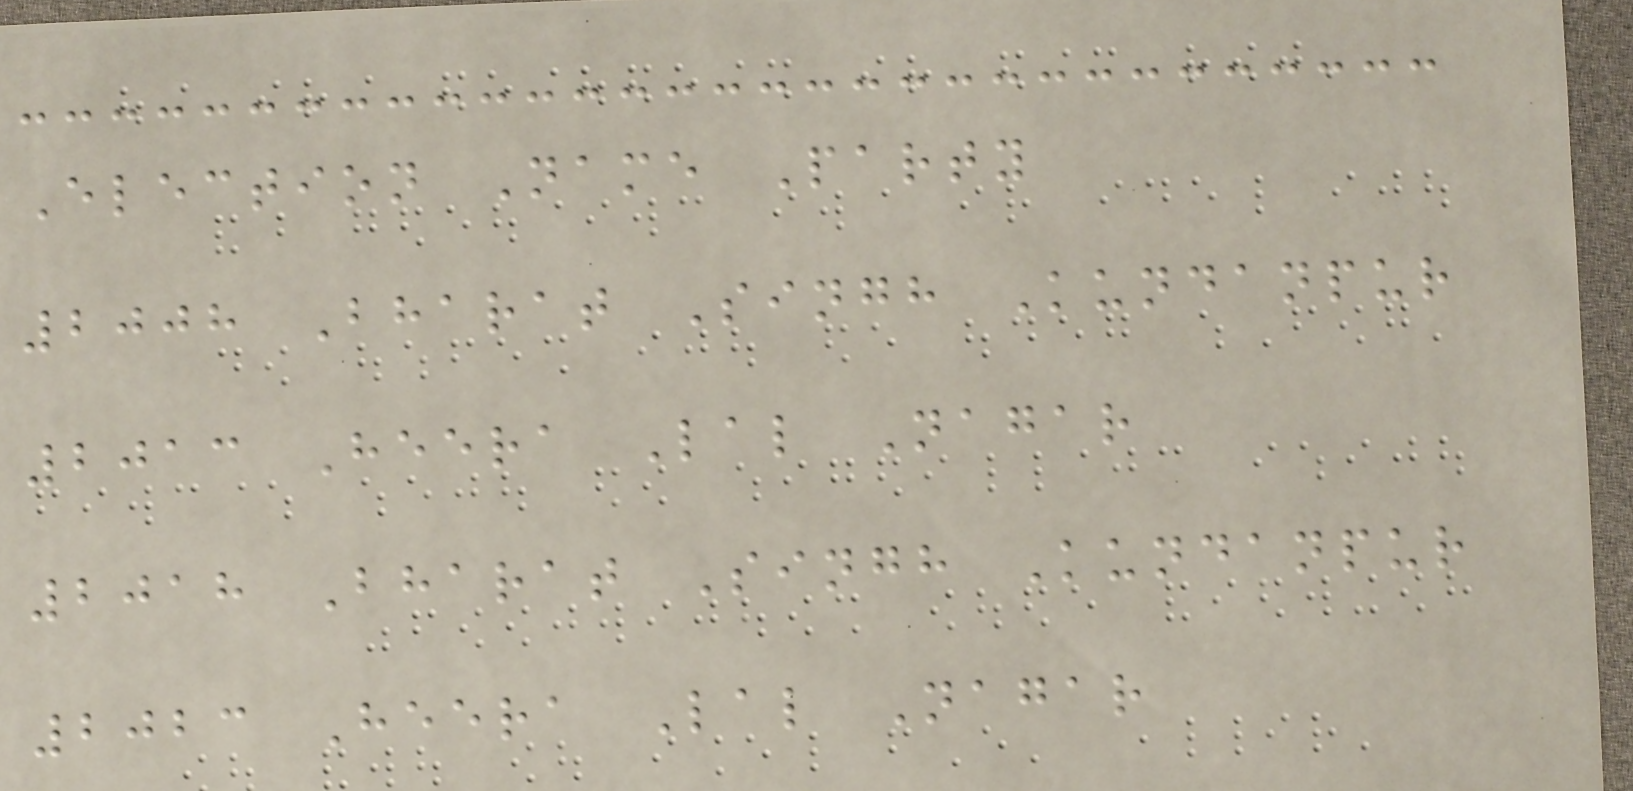Election Name Party
2008 Bharat Singh Kundanpur
2013 Heera Lal Nagar
2018 Bharat Singh Kundanpur
2023 Heera Lal Nagar
